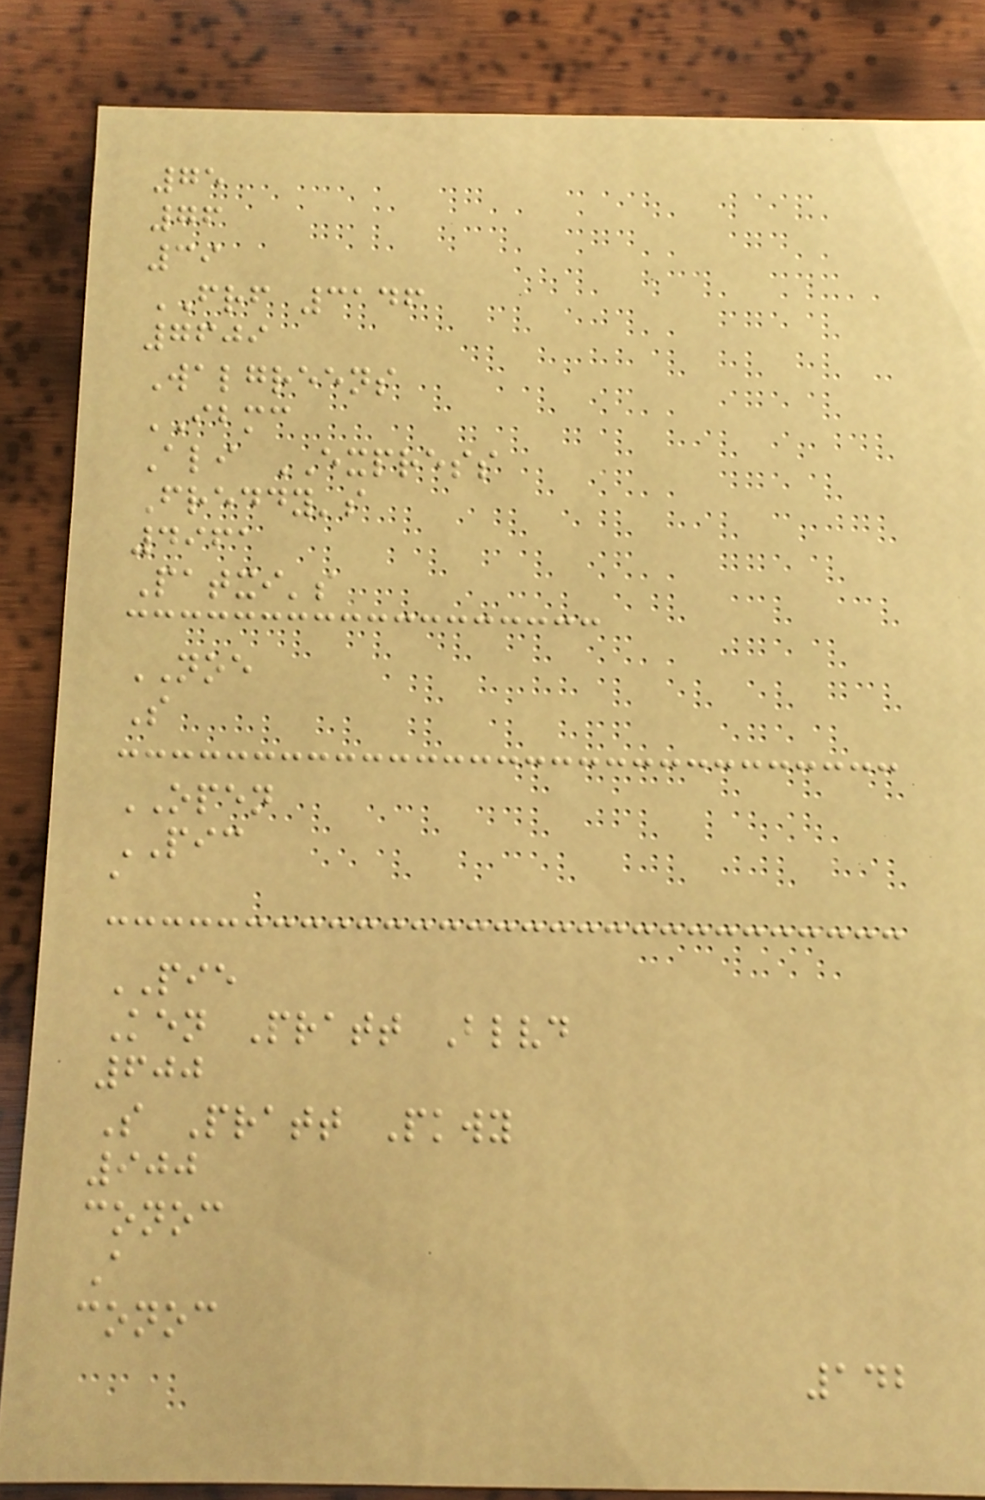75
76
39
FRF 3146
7609
Walgreens
IBMC
Ali EXPRESS
Freddy's
4961
Patxi's
NOE
S
OPEN
PIC
a
PIE
Ken Pratt Blvd
600
S Pratt Pkwy
900
conoc
A
conoc
142
